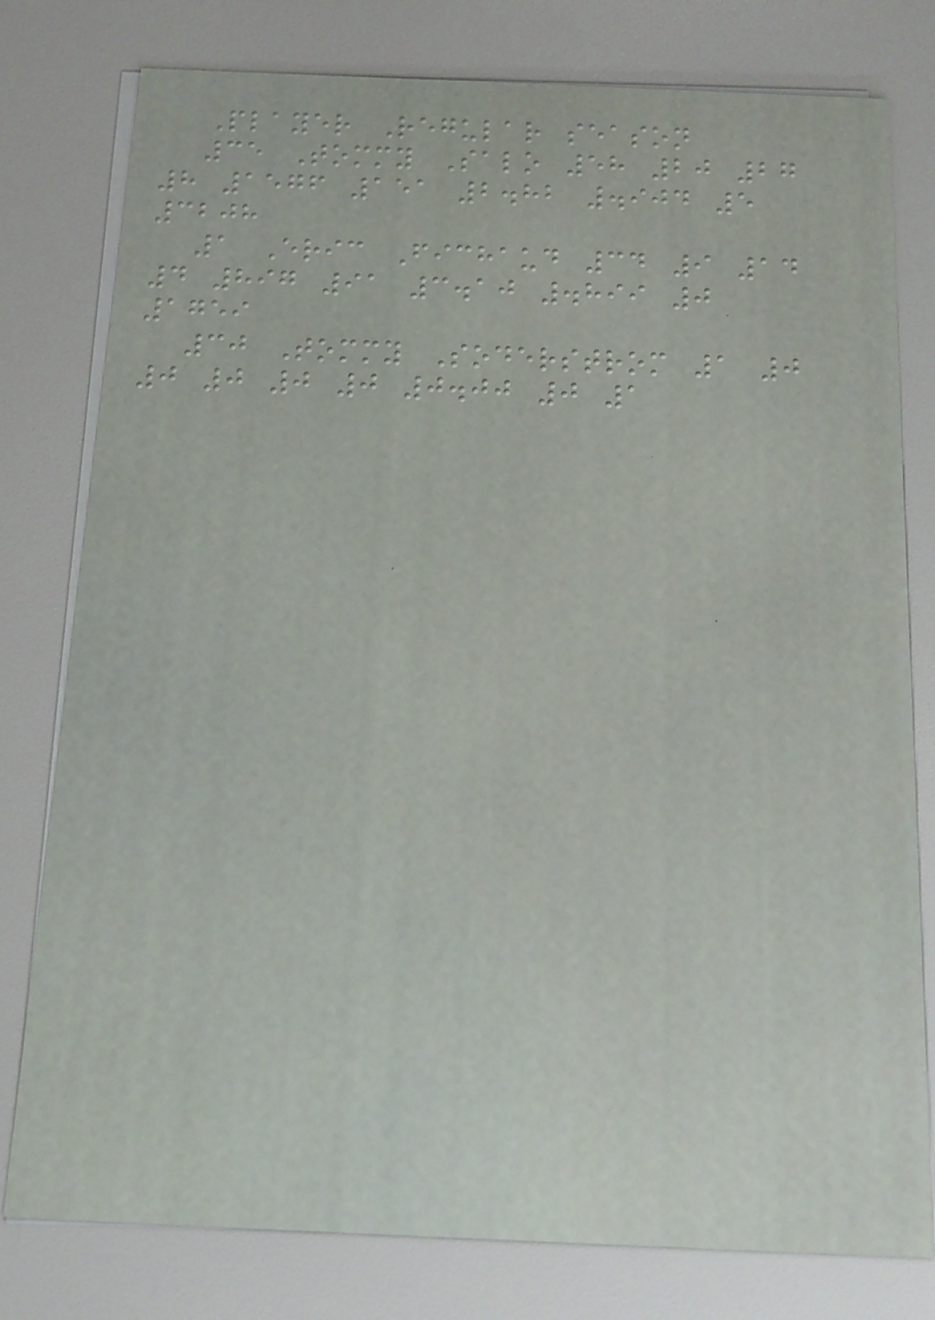Player Regular season
35 Tommy Salo 58 20 27
8 1576 151 2.82 .904 5
3208
1 Eric Fichaud 34 9 14
4 897 91 3.10 .899 0
1759
30 Tommy Soderstrom 1 0
0 0 0 0 0.00 0 1
